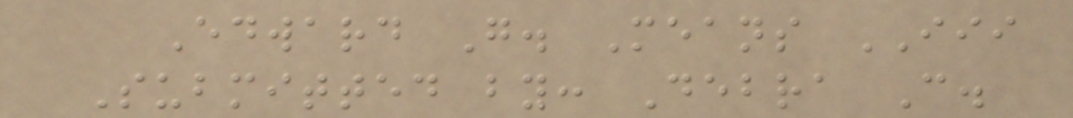Edward G. Means III
Submitted by: Debra C.
